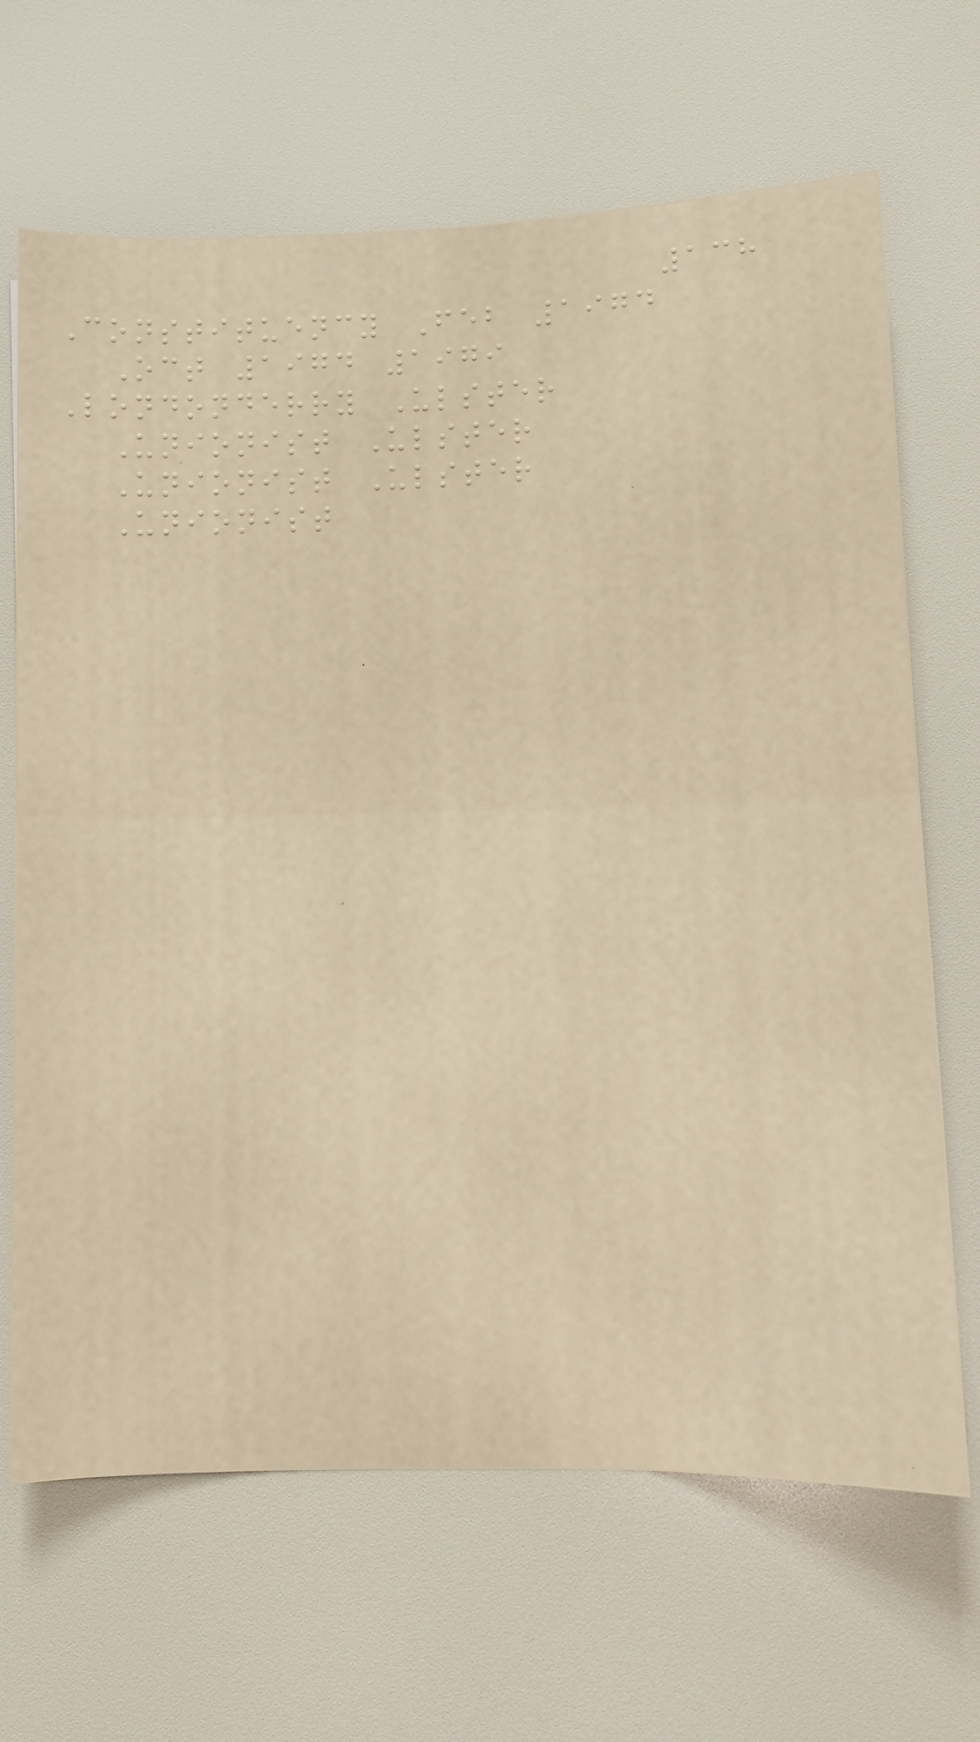138
Constituency Feb 1974
Oct 1974 1979
Londonderry Ulster
Unionist Ulster
Unionist Ulster
Unionist
